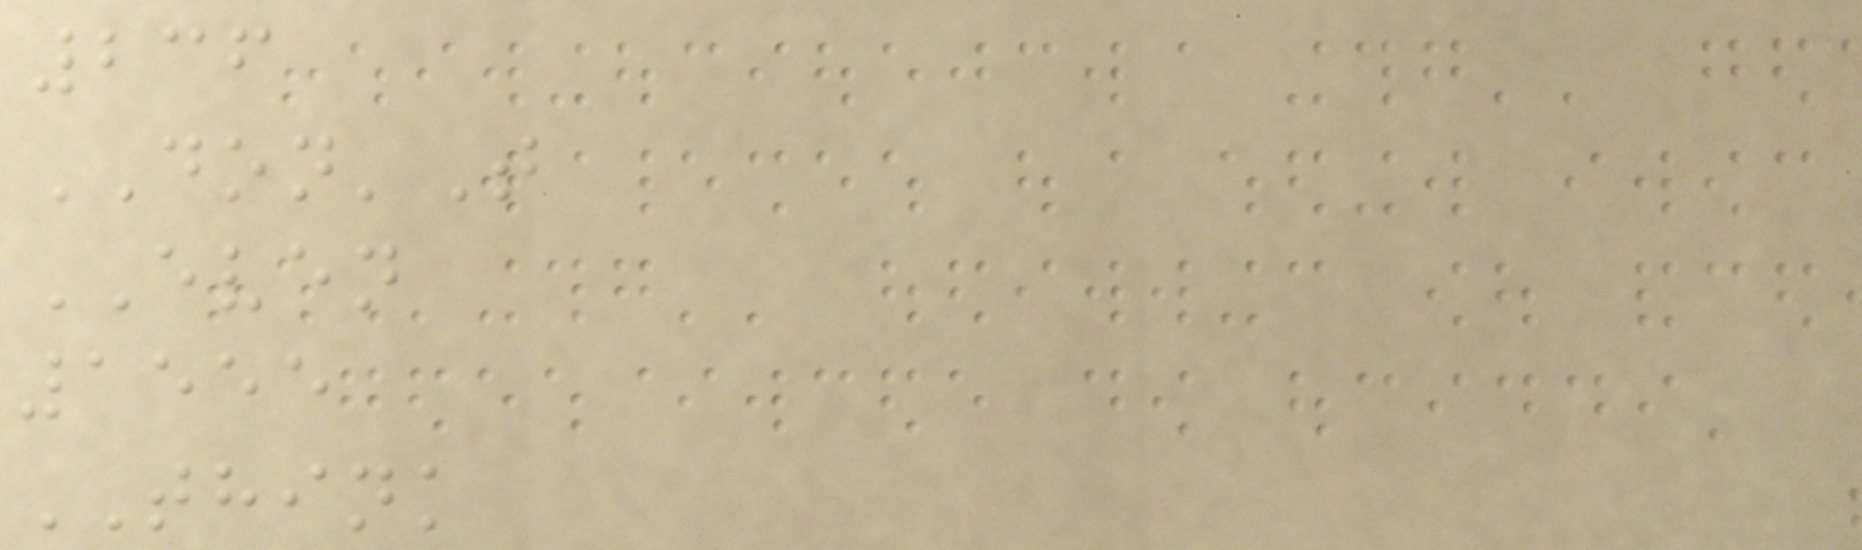236
DON'T
EVEN
1555
THINK
